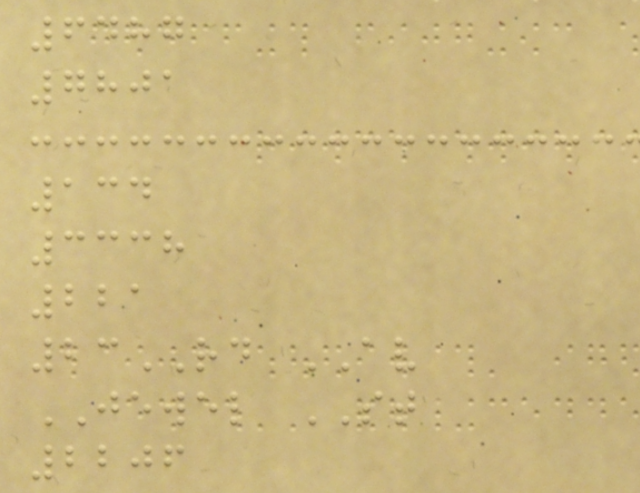6487
7801
134
3338
221
23RD AV
JEWEL ST
2206
